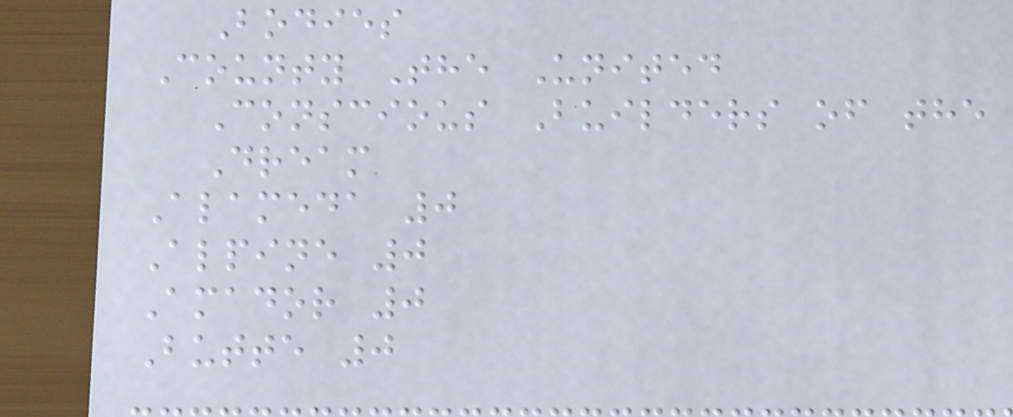Bodies
County The United
Conscious Builders of the
Dream
Alameda 0
Alpine 0
Amador 0
Butte 0
